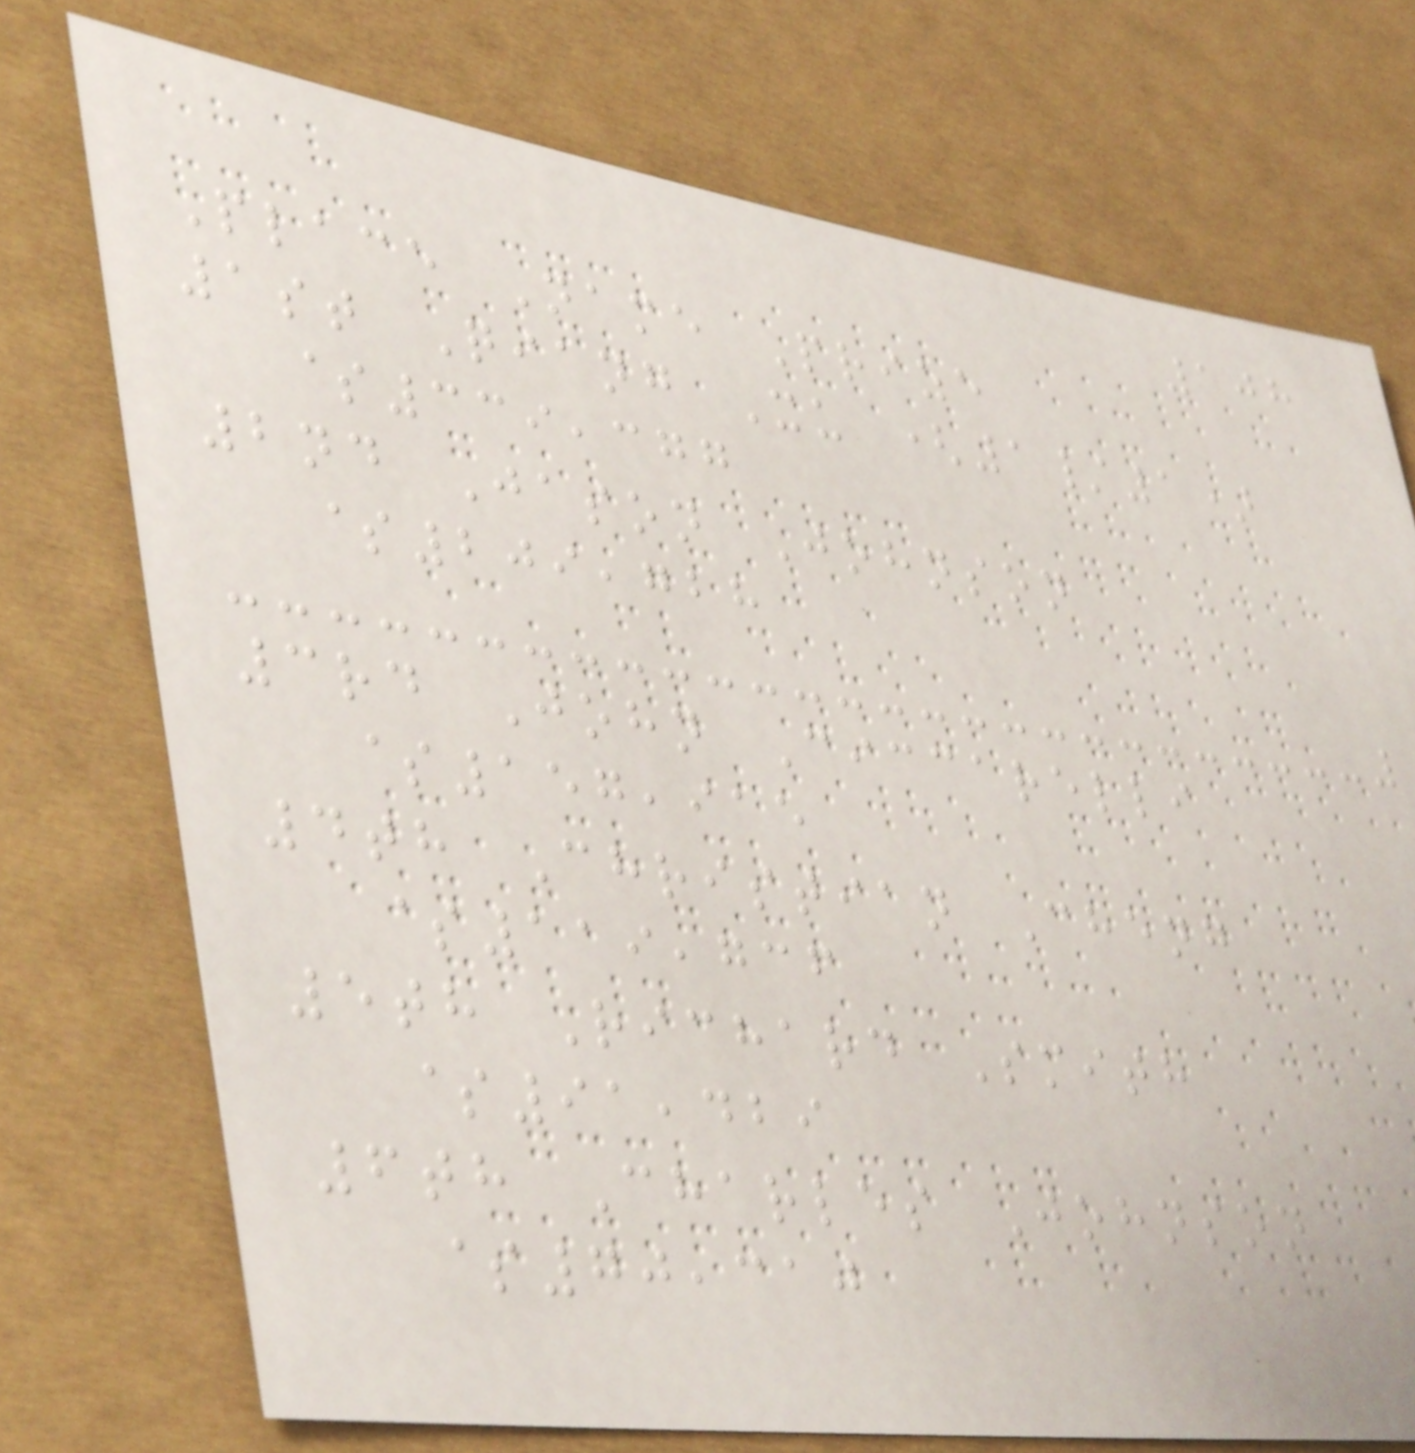108
Place Name Prize
1st Qiang Xu (1/1)
$339,377
2nd Jason Johnson
$209,728
3rd John Ciccarelli
$157,915
4th Christian Cheng
$119,736
5th Richard Smith
$91,429
6th Charles Johnson
$70,310
